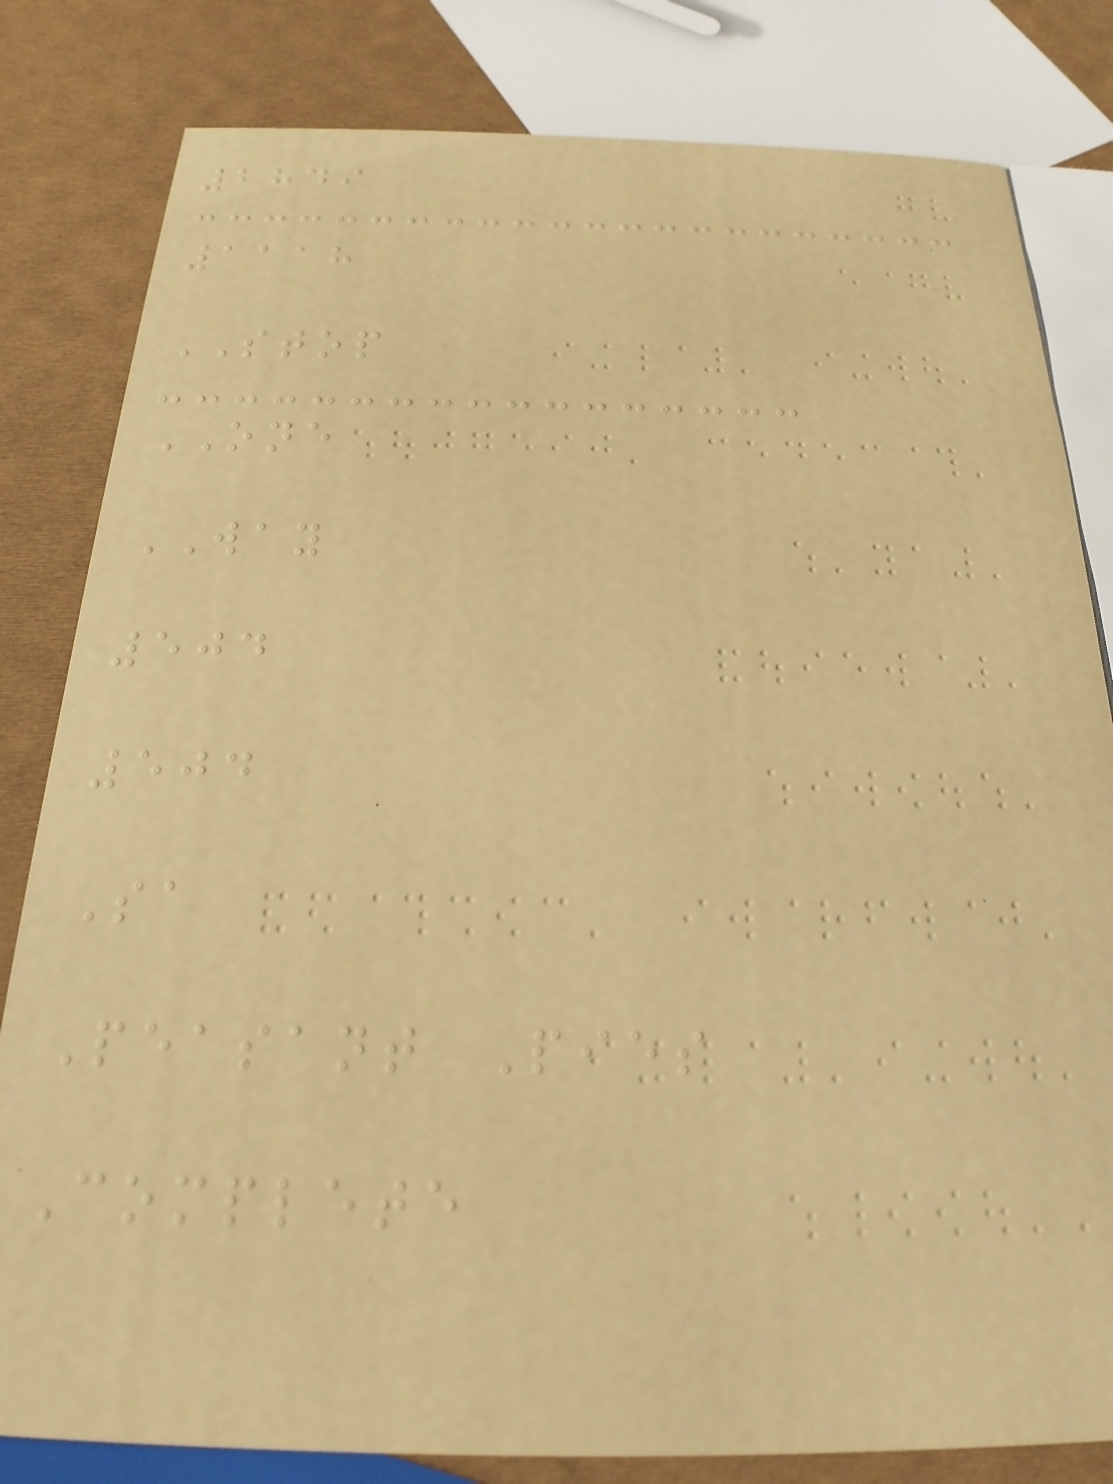2849
1118
STOP
ONE
WAY
504
504
Sa
Peasant Pies
Complete
